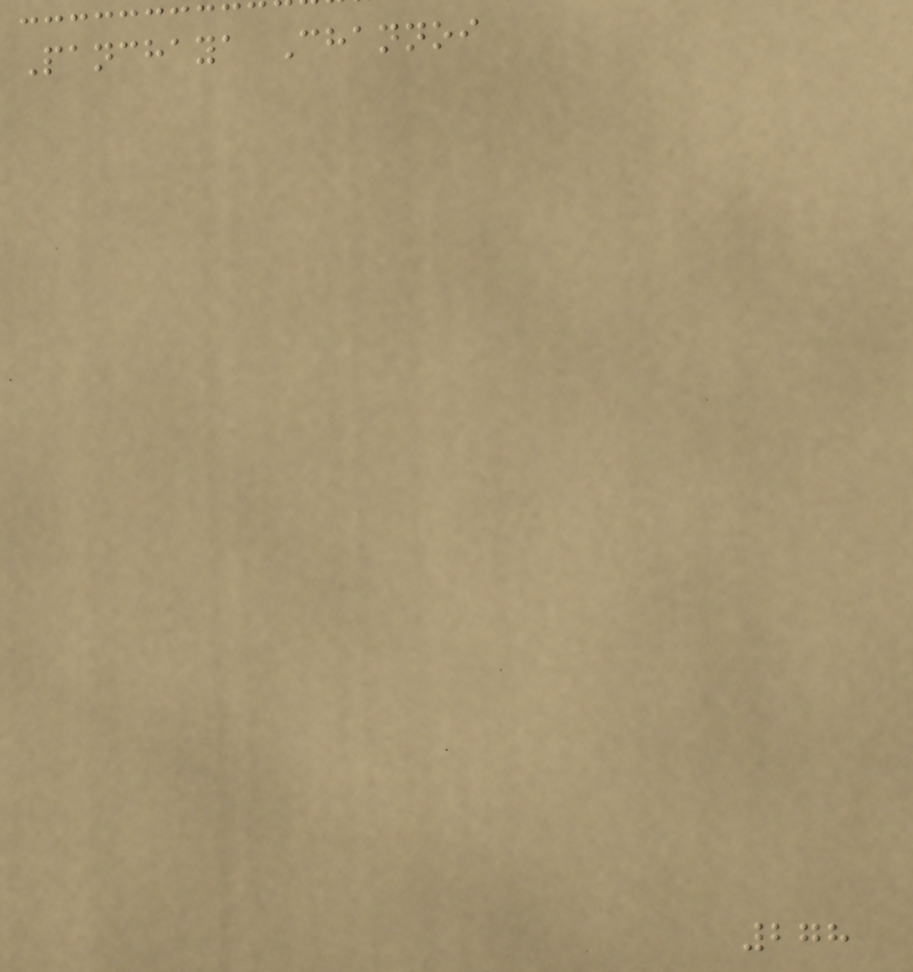Panchaya Channoi
278
